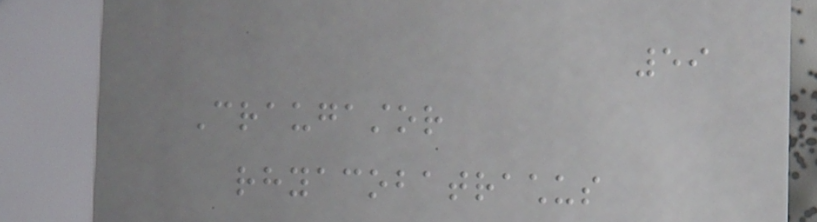59
Craugastor
rhyacobatrachus
